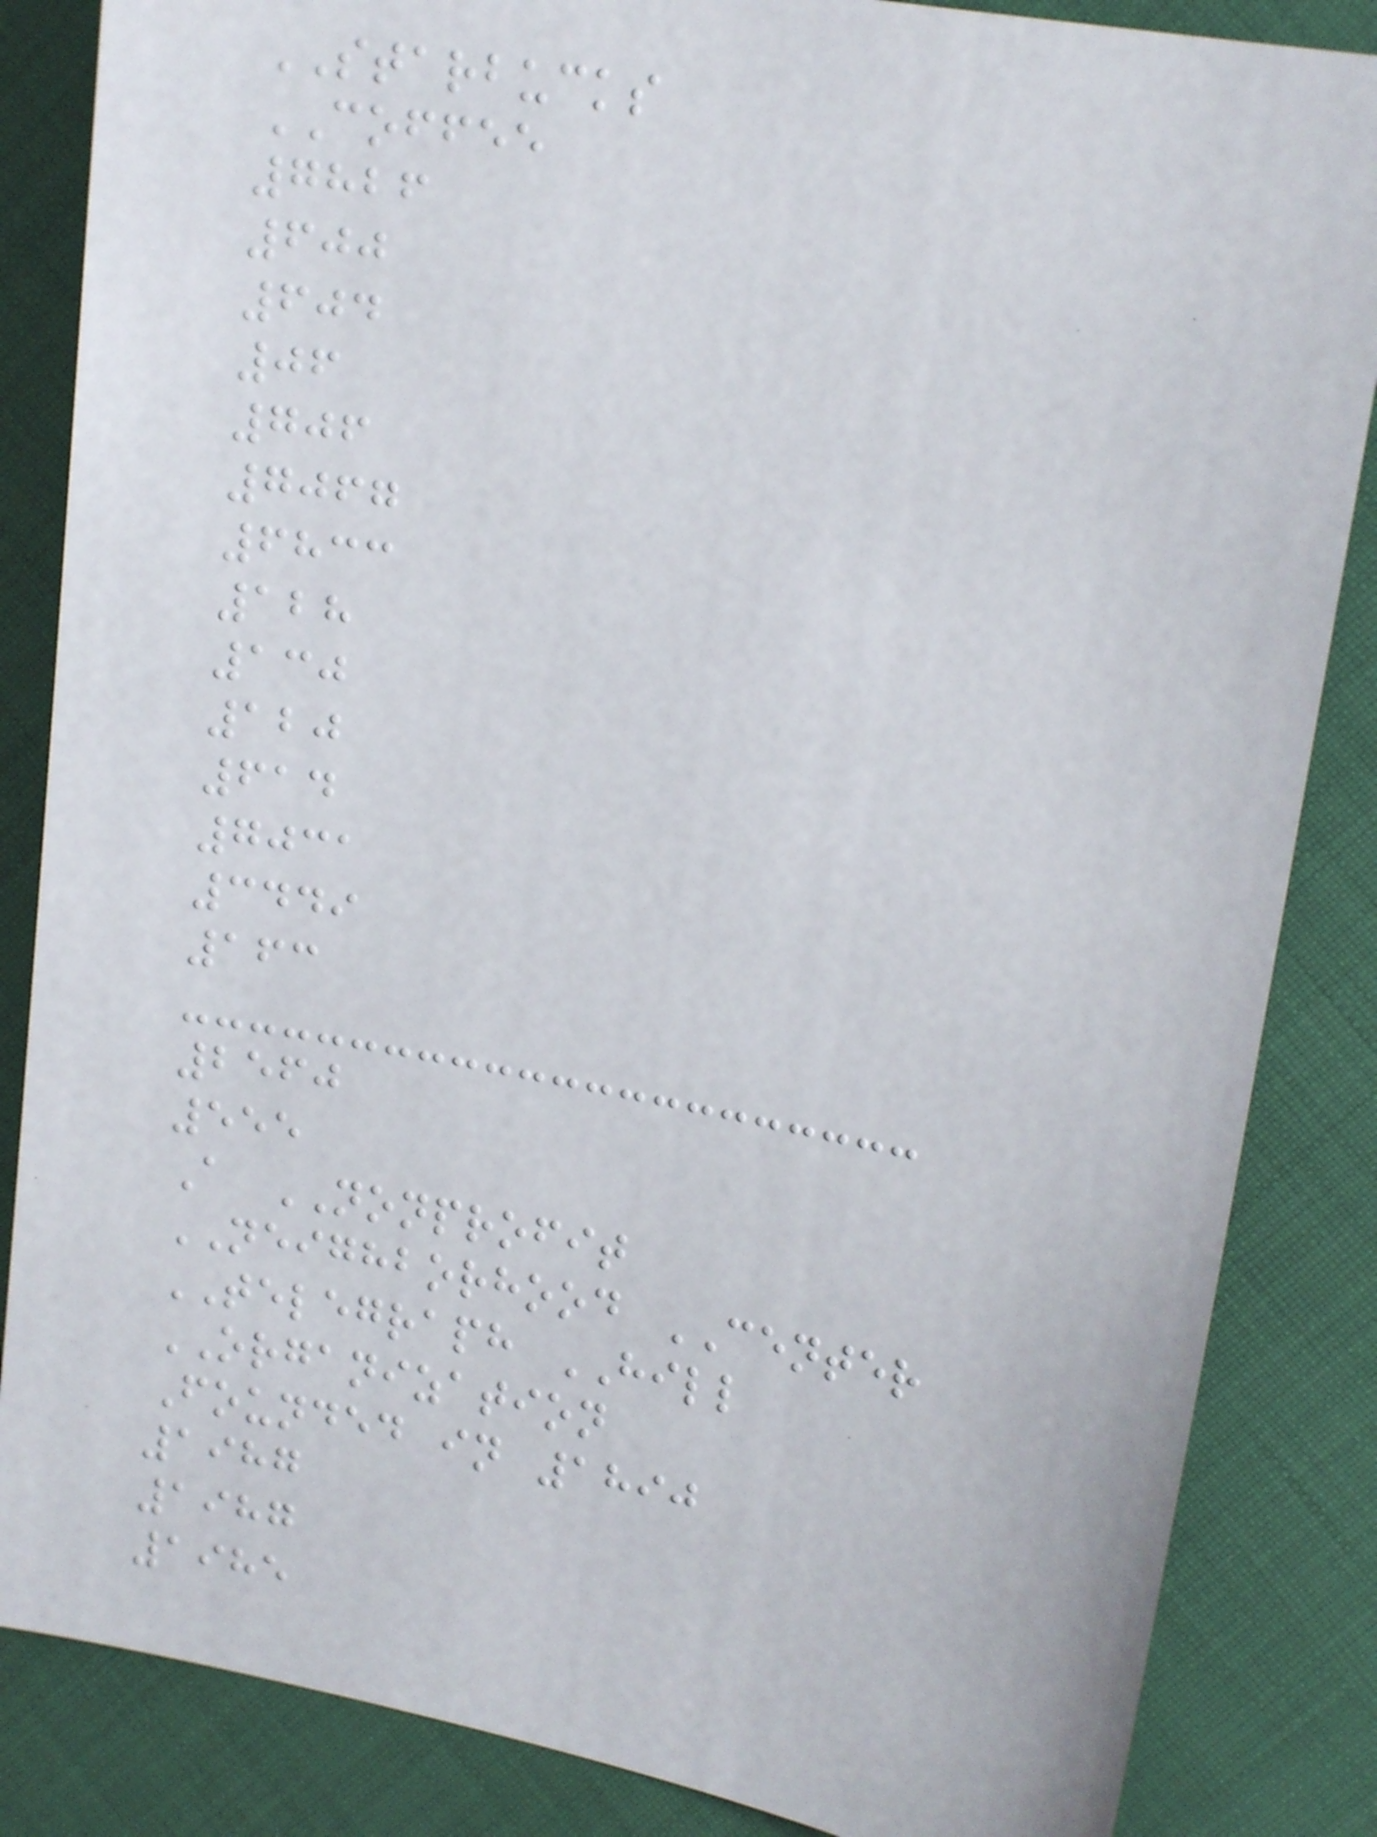STARBUCKS
COFFEE
7826
600
604
06
706
7067
6833
128
130
120
614
7031
3449
163
2560
555
A NONPROFIT
NEIGHBORHOOD CENTER
TELEGRAPH HILL
ORGANIZATION
Founded in 1890
1987
1987
1985
